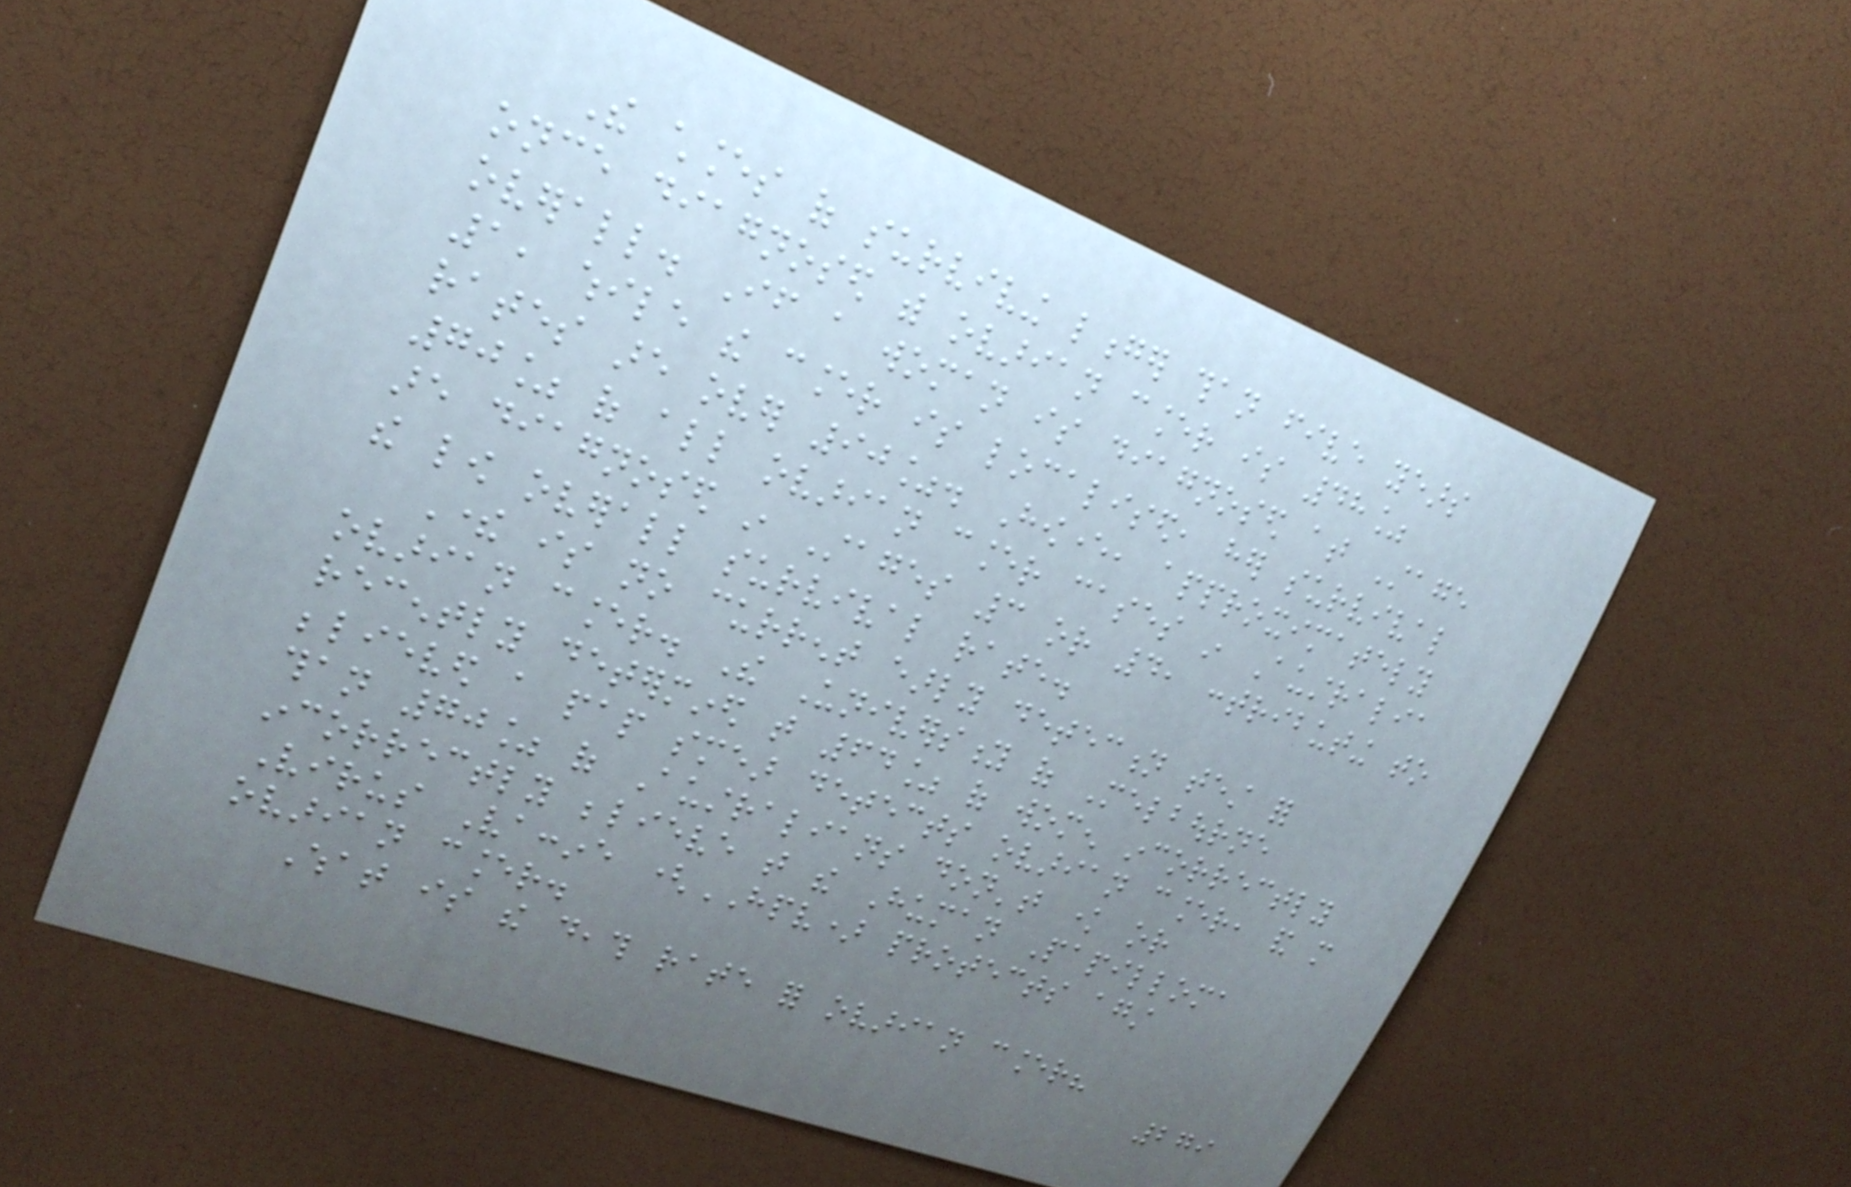The chances of surviving longer than five years
once diagnosed with ovarian cancer is 48%
overall. If a woman is diagnosed at Stage
1, while the cancer is localised, her survival
rates are over 90%. However, approximately
70% of all ovarian cancer cases in Australia
are diagnosed in Stages 3 or 4, contributing to
the low overall survival rate.
There is no current early detection test for
ovarian cancer. The University of Melbourne
recently determined that 64% of women incorrectly
believed a pap smear detects ovarian cancer, and more
than 70% of Australians don't know or
incorrectly believe that the Human Papilloma
Virus Vaccine (HPV) protects against
ovarian cancer.
What is the death rate for ovarian cancer?
279
